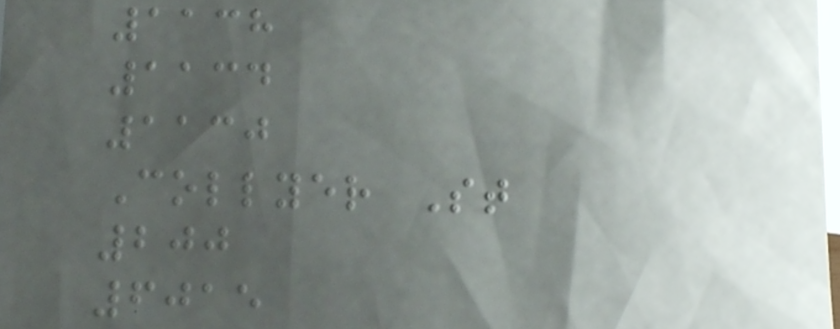1138
1134
1130
Collyer St
200
6015
